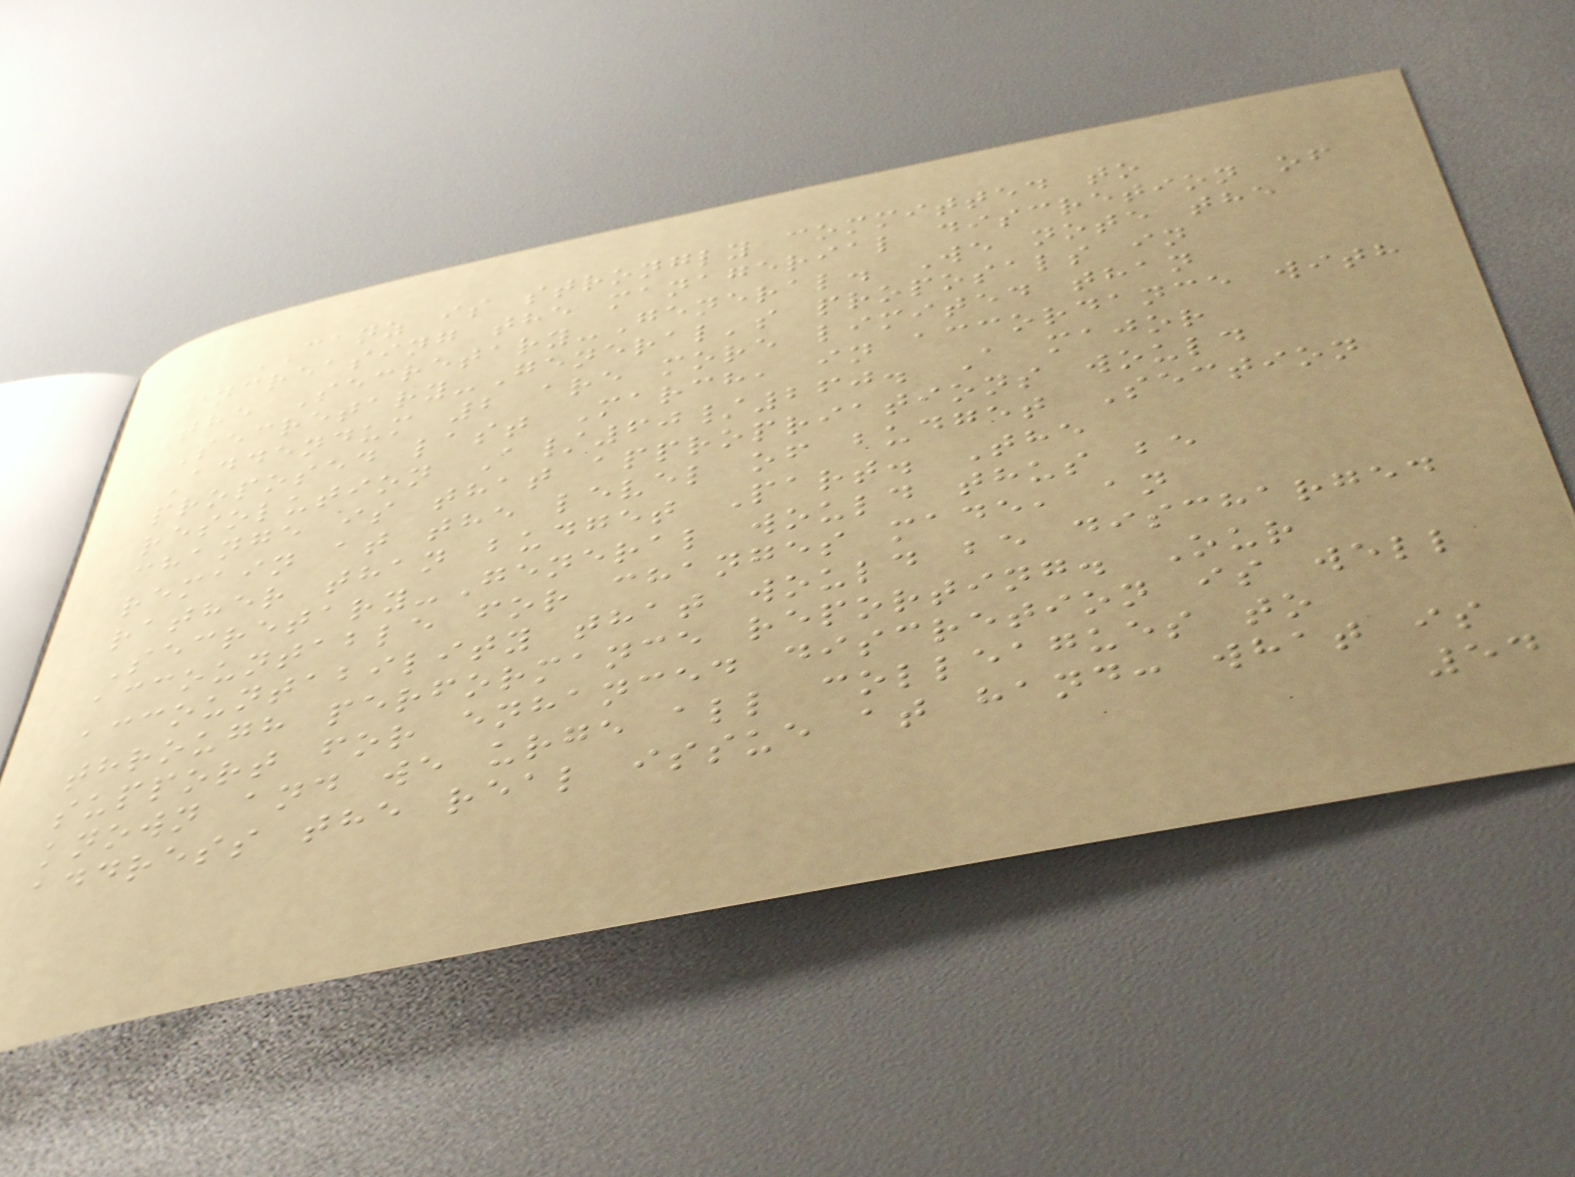CANZ is strongly committed to
increasing the managerial discretion of
the Secretary-General. We note the
Secretary-General's proposals in
Addendum 2 are more limited than
proposed last March, in accordance with
resolution A/60/260. A major
change is that appropriations would
remain at the level of budget Section
rather than budget Part. The
Secretary-General would thus be
accountable for changes made, an
accountability that would be discharged
through performance reporting. Our
support for enhanced discretion is well
known and we urge all colleagues to
address the real issue at hand: what is
54
